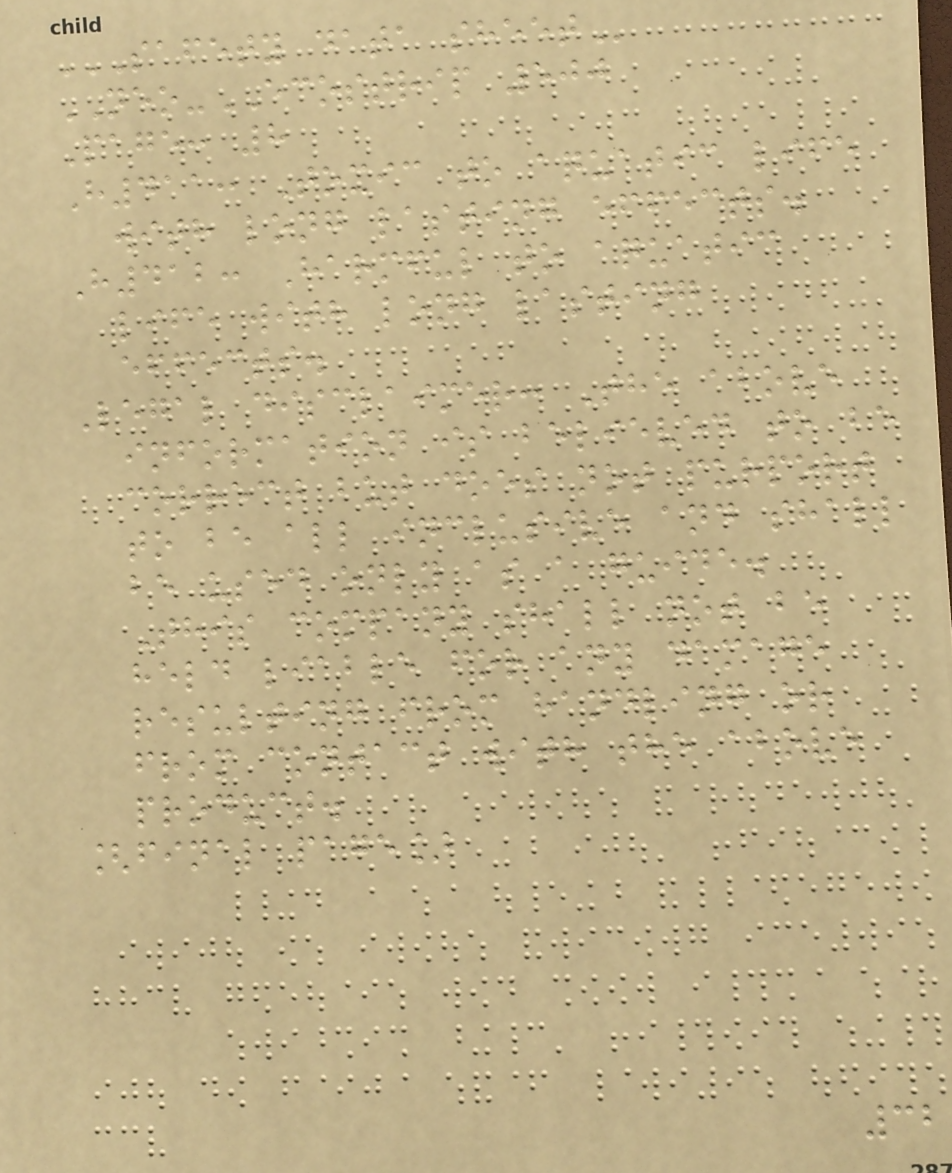SAFETY DATA SHEET
NEO-ECOSTRIP 500
Page: 8
H411: Toxic to aquatic life
with long lasting effects.
H412: Harmful to aquatic
life with long lasting
effects.
Legal disclaimer: The above
information is believed to be
correct but does not purport
to be all inclusive and shall
be used only as a guide.
This company shall not be
held liable for any damage
resulting from handling or
from contact with the above
product.
[final page]
32
